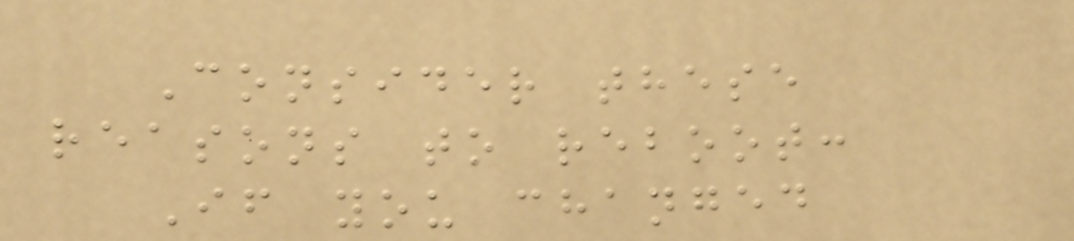Consider these
reasons to reboot:
If you changed
